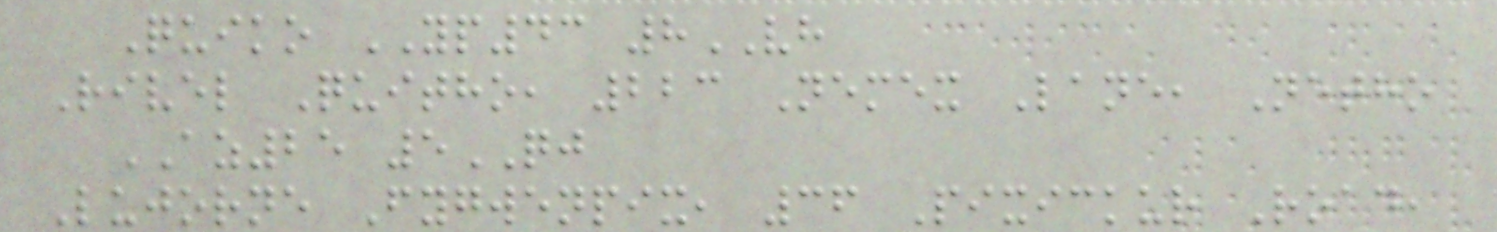Quiko YP43 8VH
Rivel Quitho, 223 Nemex Lane, Netho
AZ25 5QJ
Lujorne Fygwenpix, 36 Pixickur Road,
